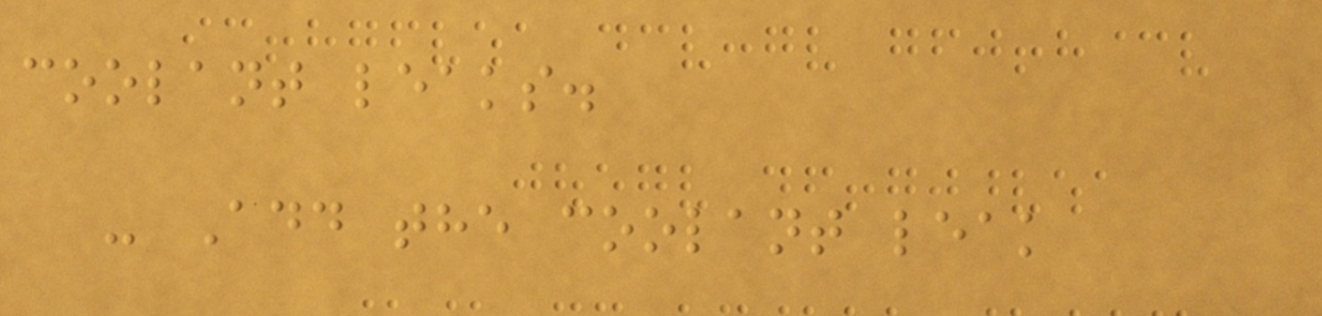coolant leaks.
- Add the coolant leak
